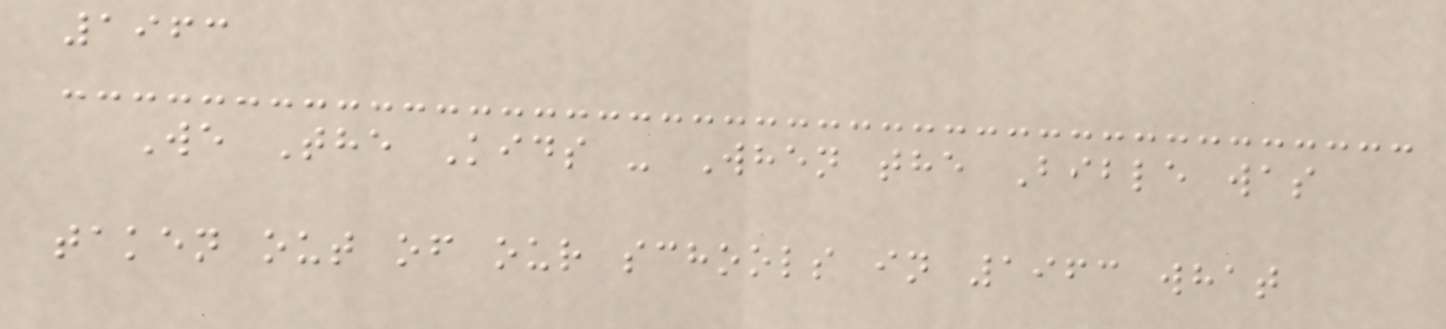1963
We The Kids - When the Bible was
taken out of our schools in 1963 what
